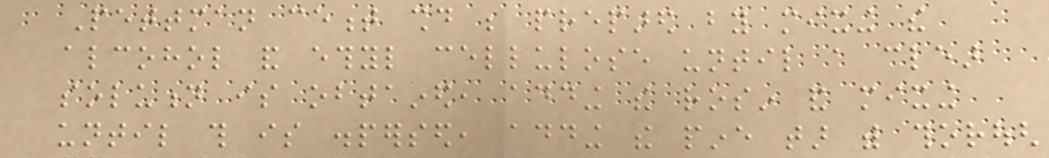Pettman cement should be prepared by mixing the
alcohol and ethyl cellulose until a clear
solution is obtained, adding the rosin and mixing
until this is dispersed, adding the pine tar with thorough
